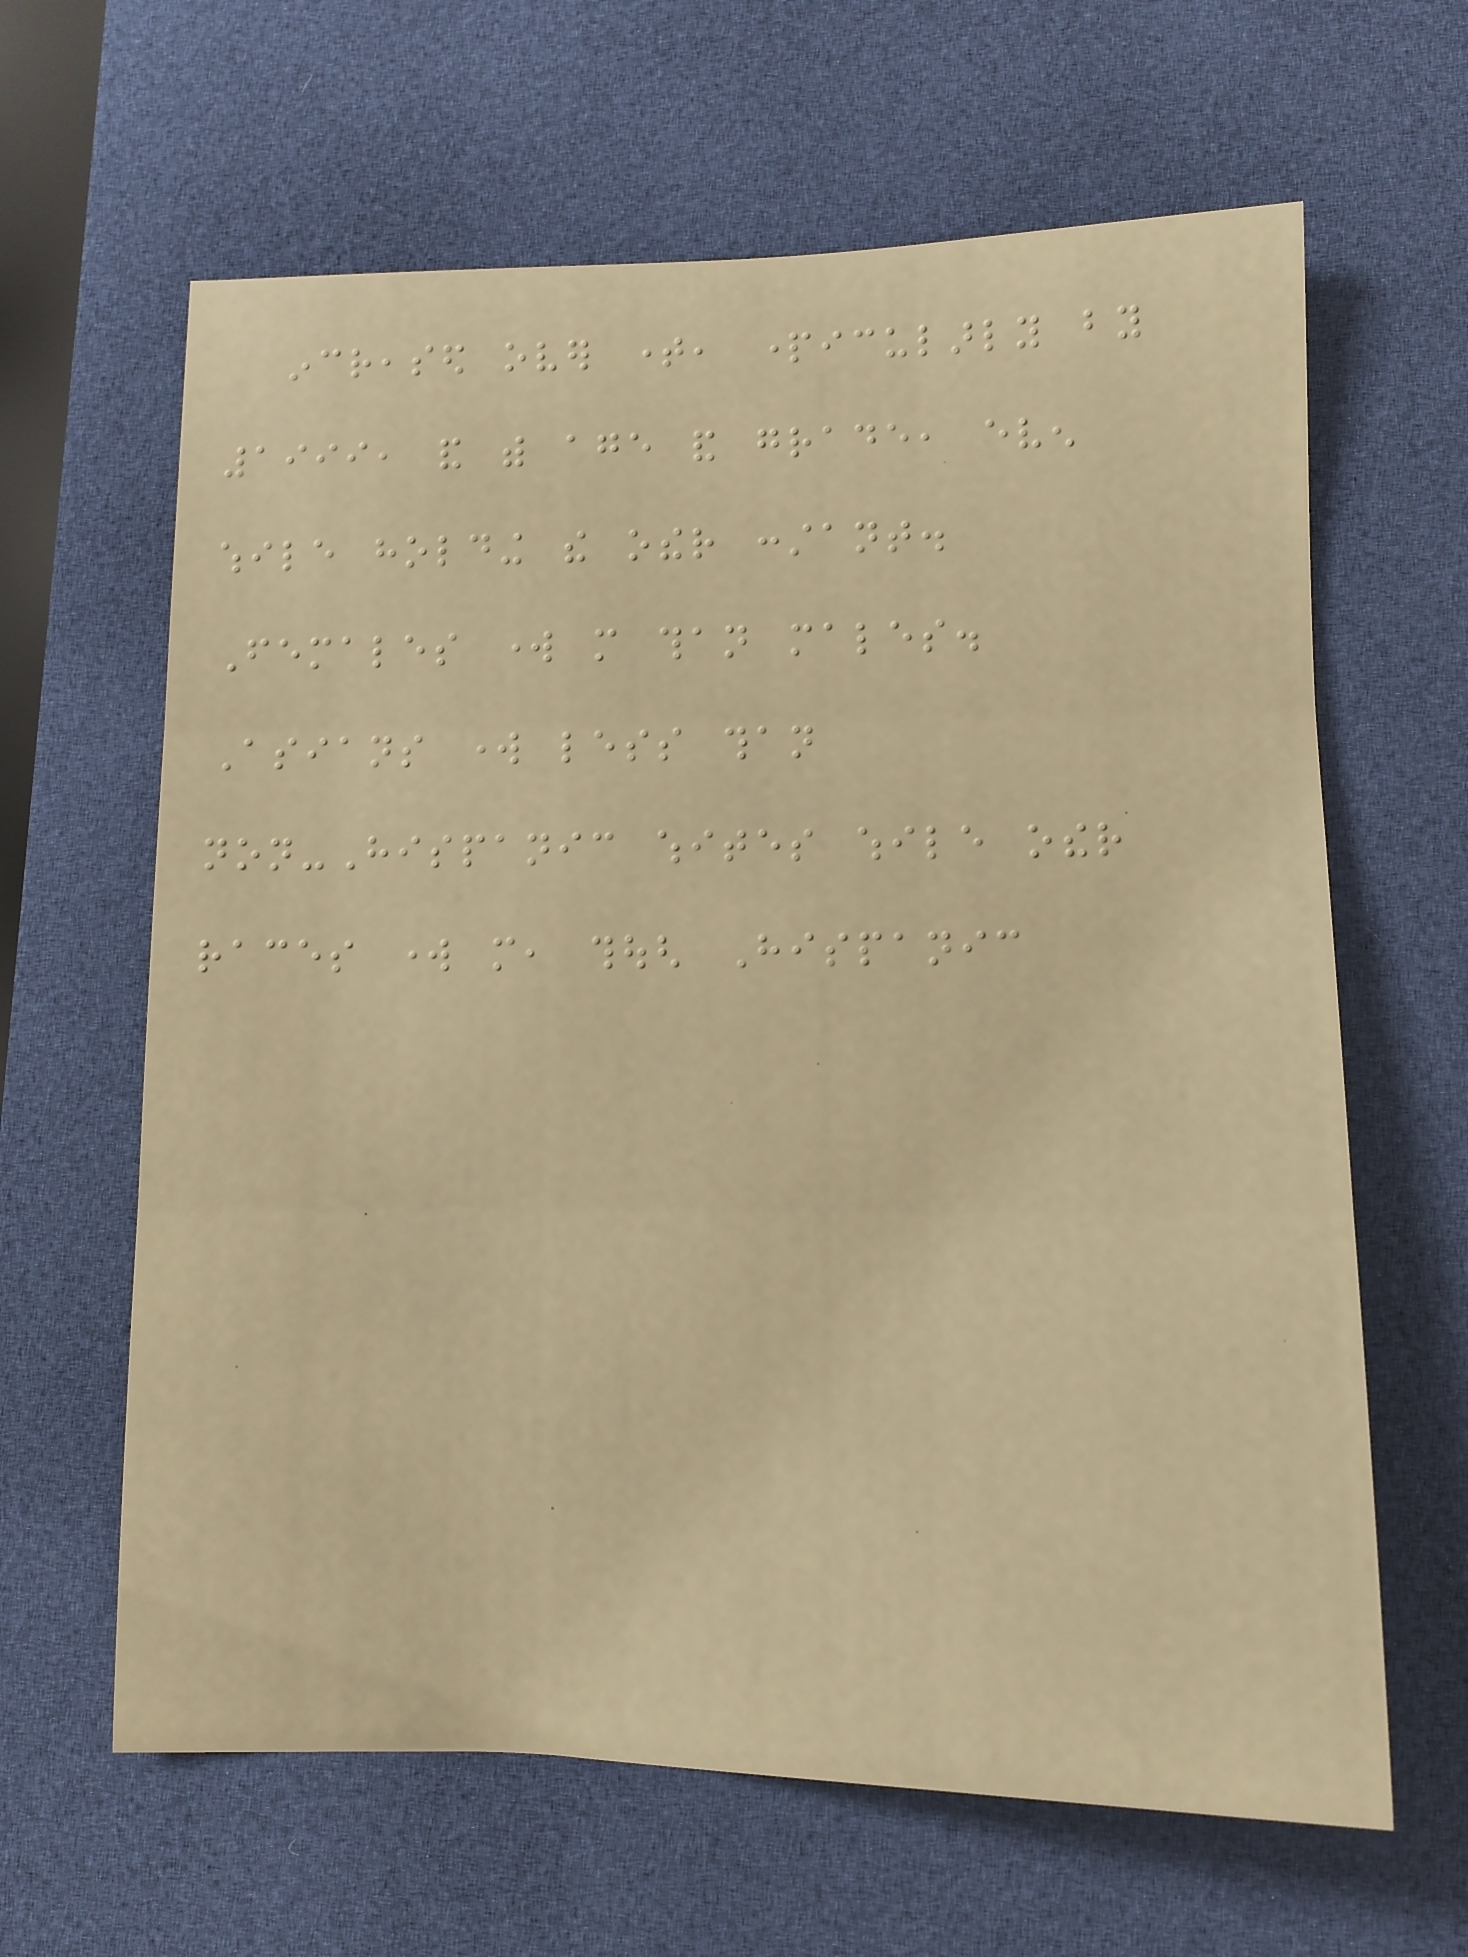increased over time, particularly by
1999, and with age and grade, even
while holding the other constant.
Females work more than males.
Asians work less than
non-Hispanic whites while other
races work more, though Hispanic
